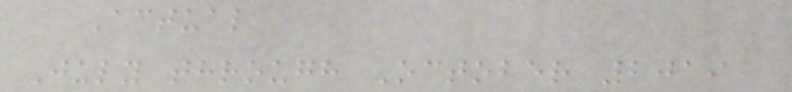Actual
July through October 2019
